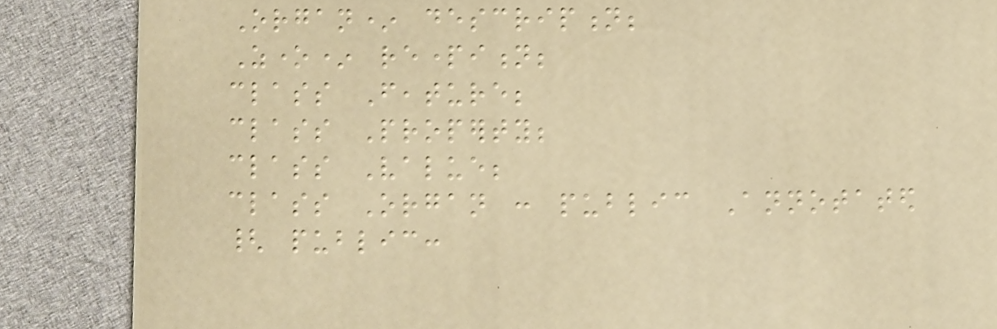Organ* description;
Zone* repartition;
class Feature;
class Property;
class Value;
class Organ : public Annotated
{ public:
